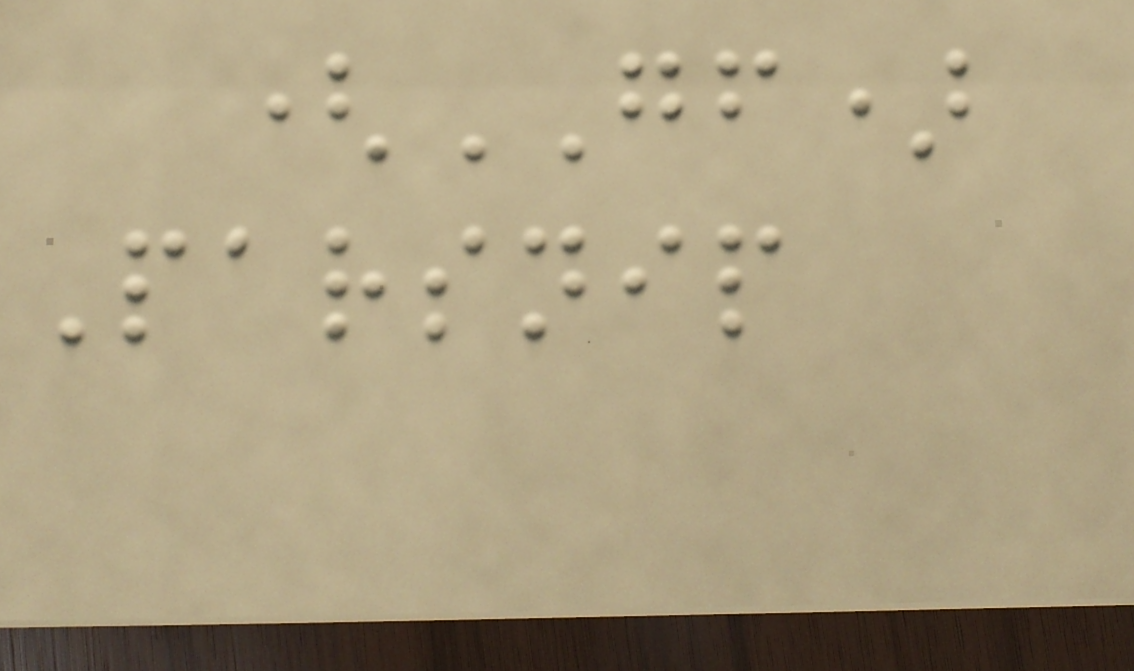(GF)
Parsnip
